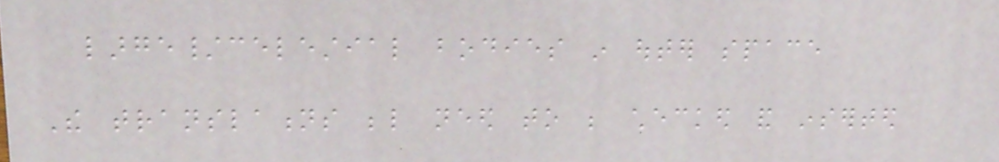large/celestial bodies in outer space
The translations below need to be checked and inserted
